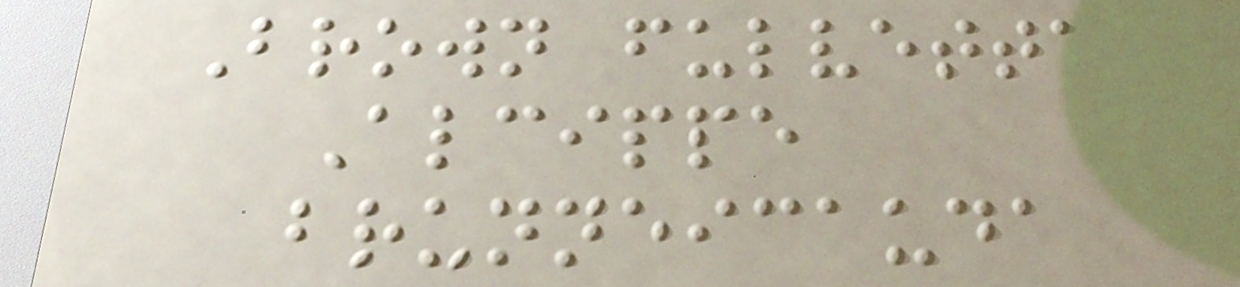Brown fulvetta
Alcippe
brunneicauda
